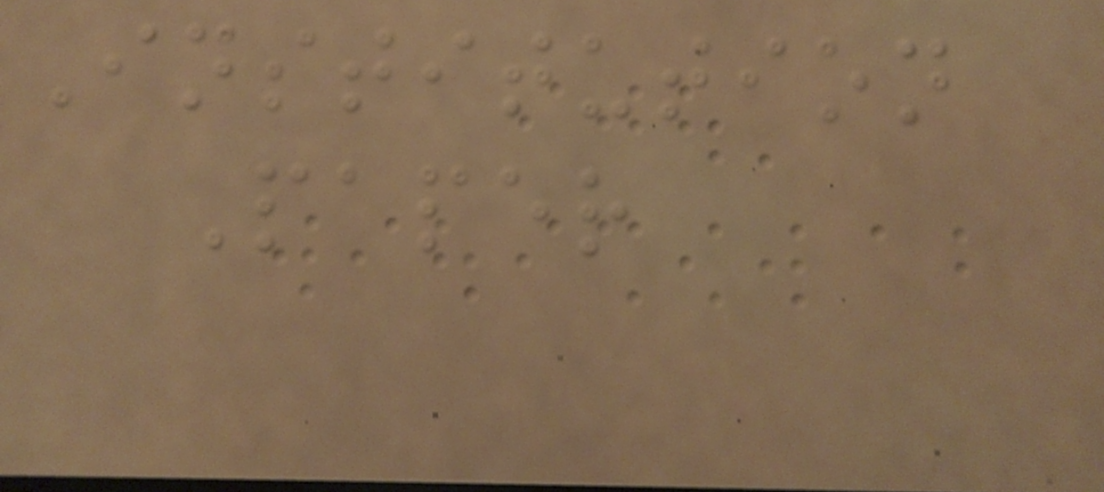Institution
Paper
